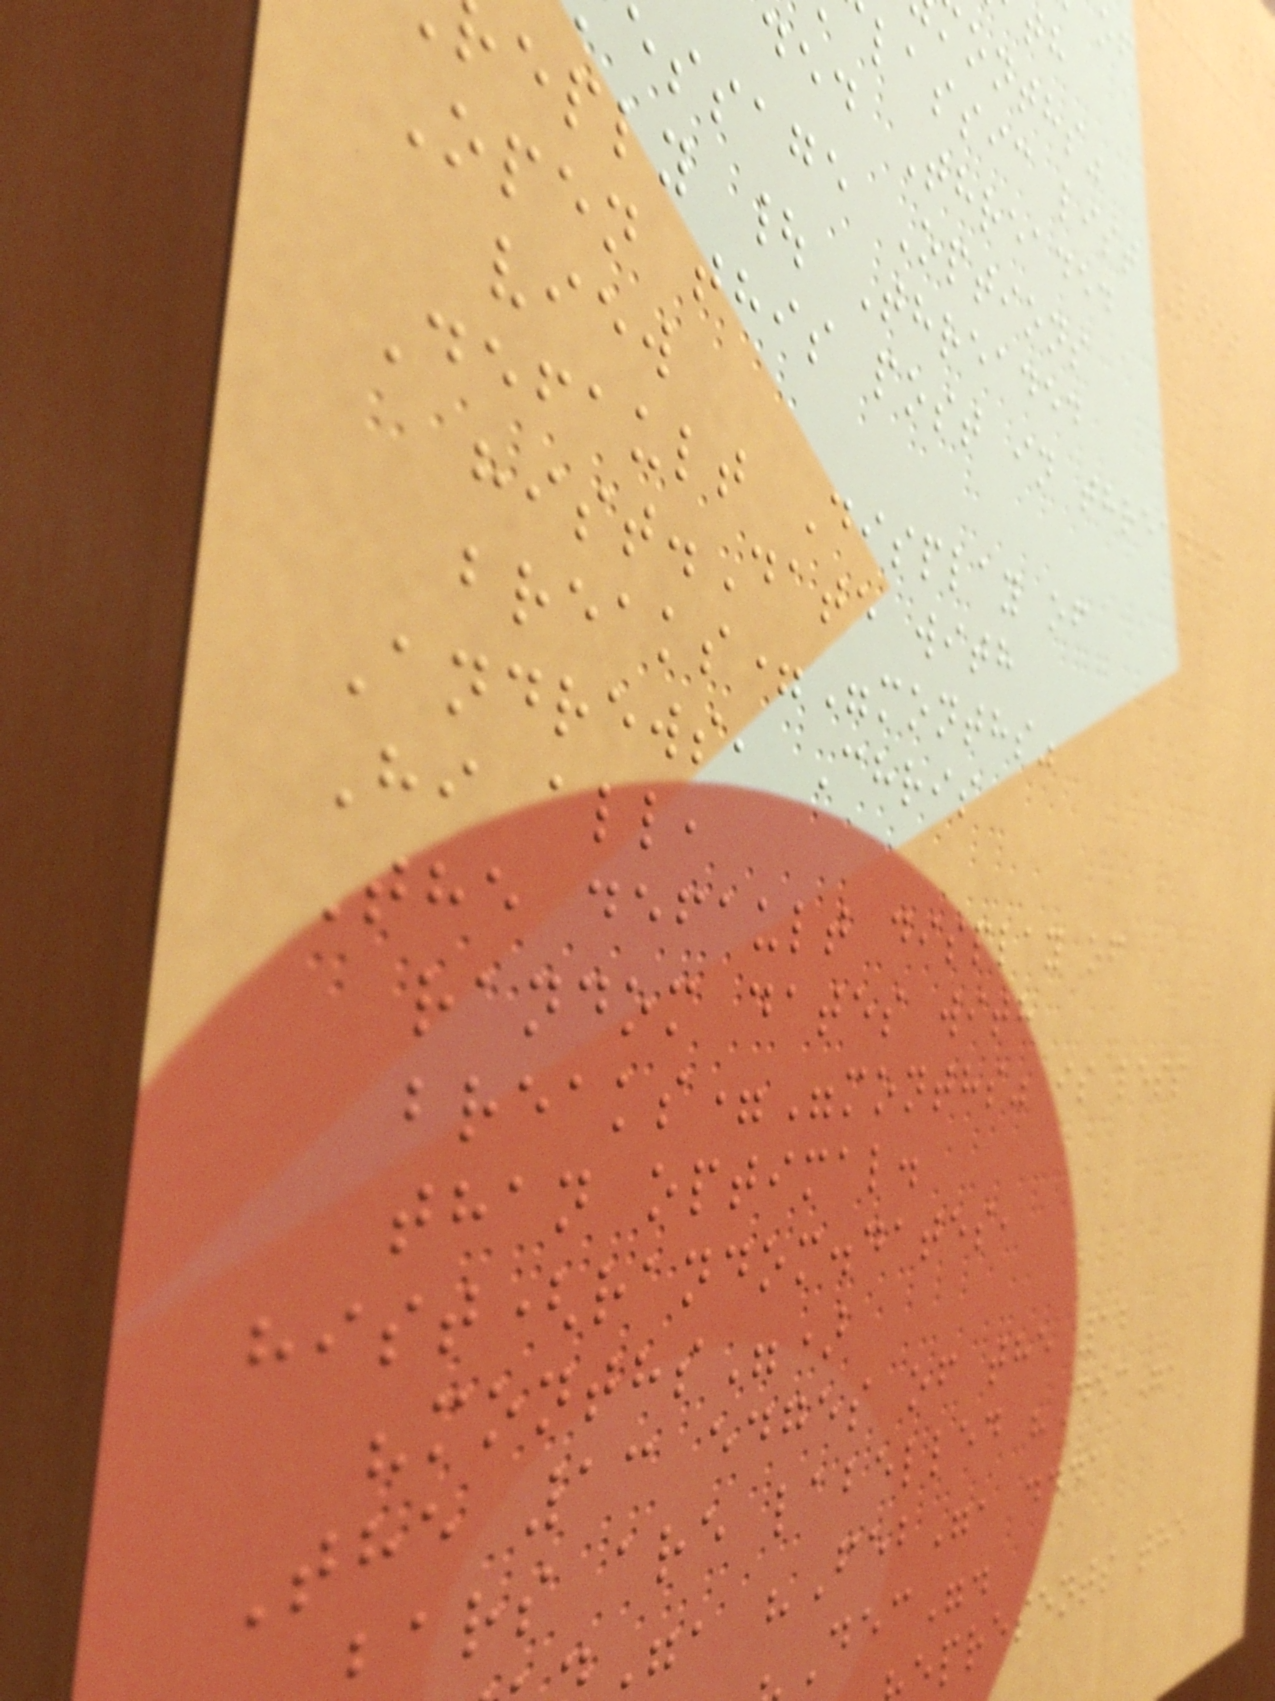onths"
lassic list List
ded Threaded
essage Options
eply | Threaded
Open this post in threaded
view
Default Display of
hist.Date with
breaks="months"
Andrews, Chris
Hi all,
The default display of
random dates with
breaks="months" is less
than optimal.
hist(random.dates,
"months")
The 13 edges of the 12
ars are labelled "Dec",
Dec".
epresents the
